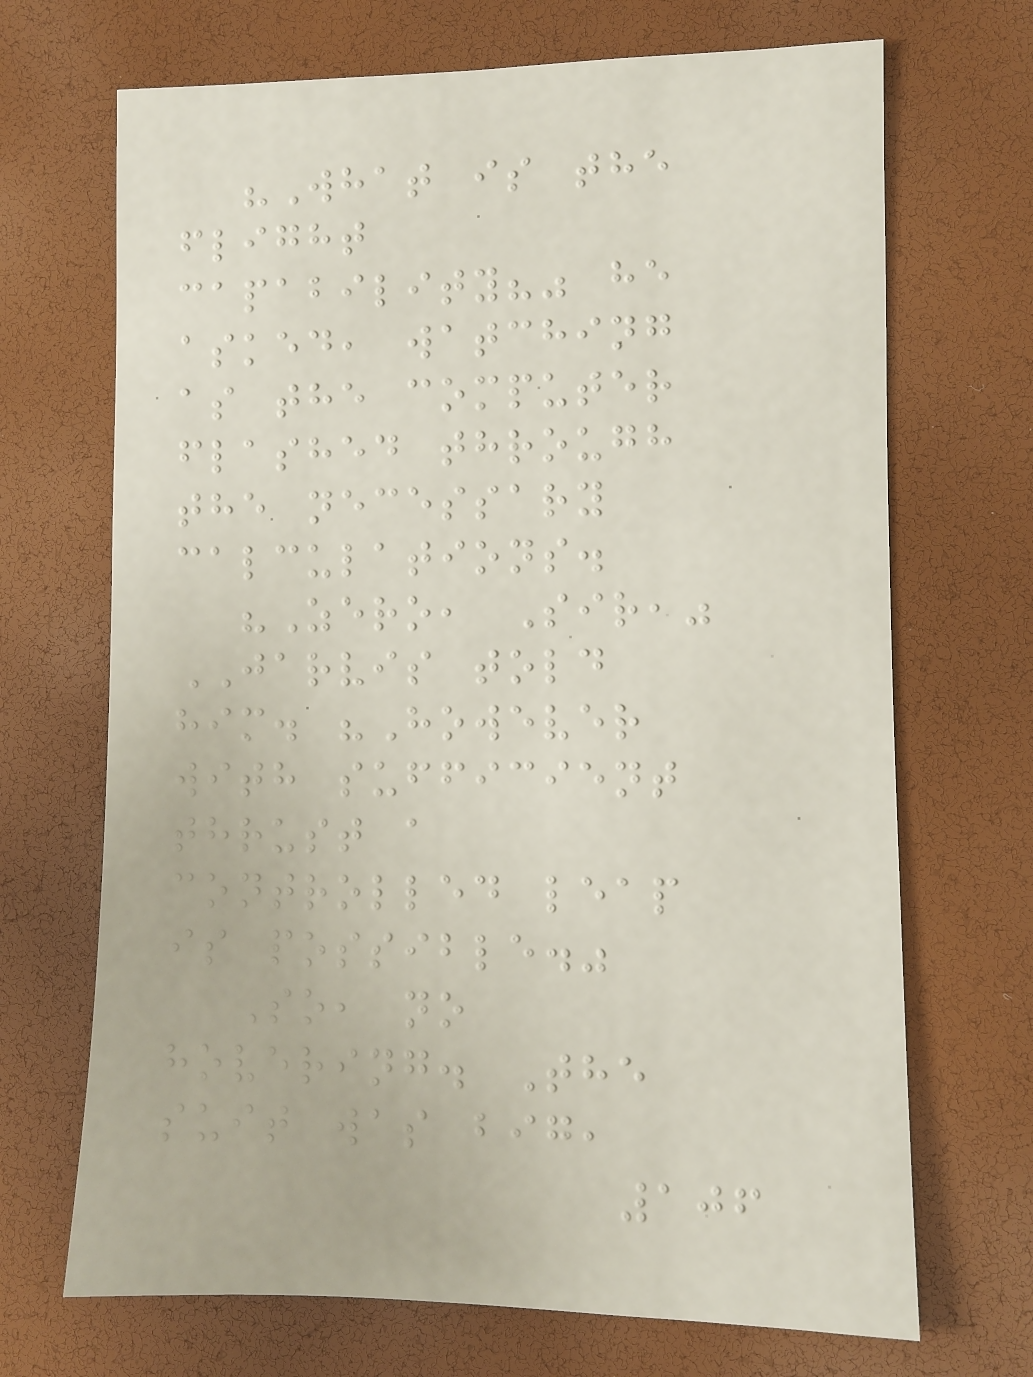"What is the
flight
capability?" he
asked, watching
as the computer
flashed through
the necessary
calculations.
"Zero, Sir,"
JARVIS told
him. "However
with sufficient
thrust a
controlled leap
is possible."
So, no
hovering. The
suit was big,
106
